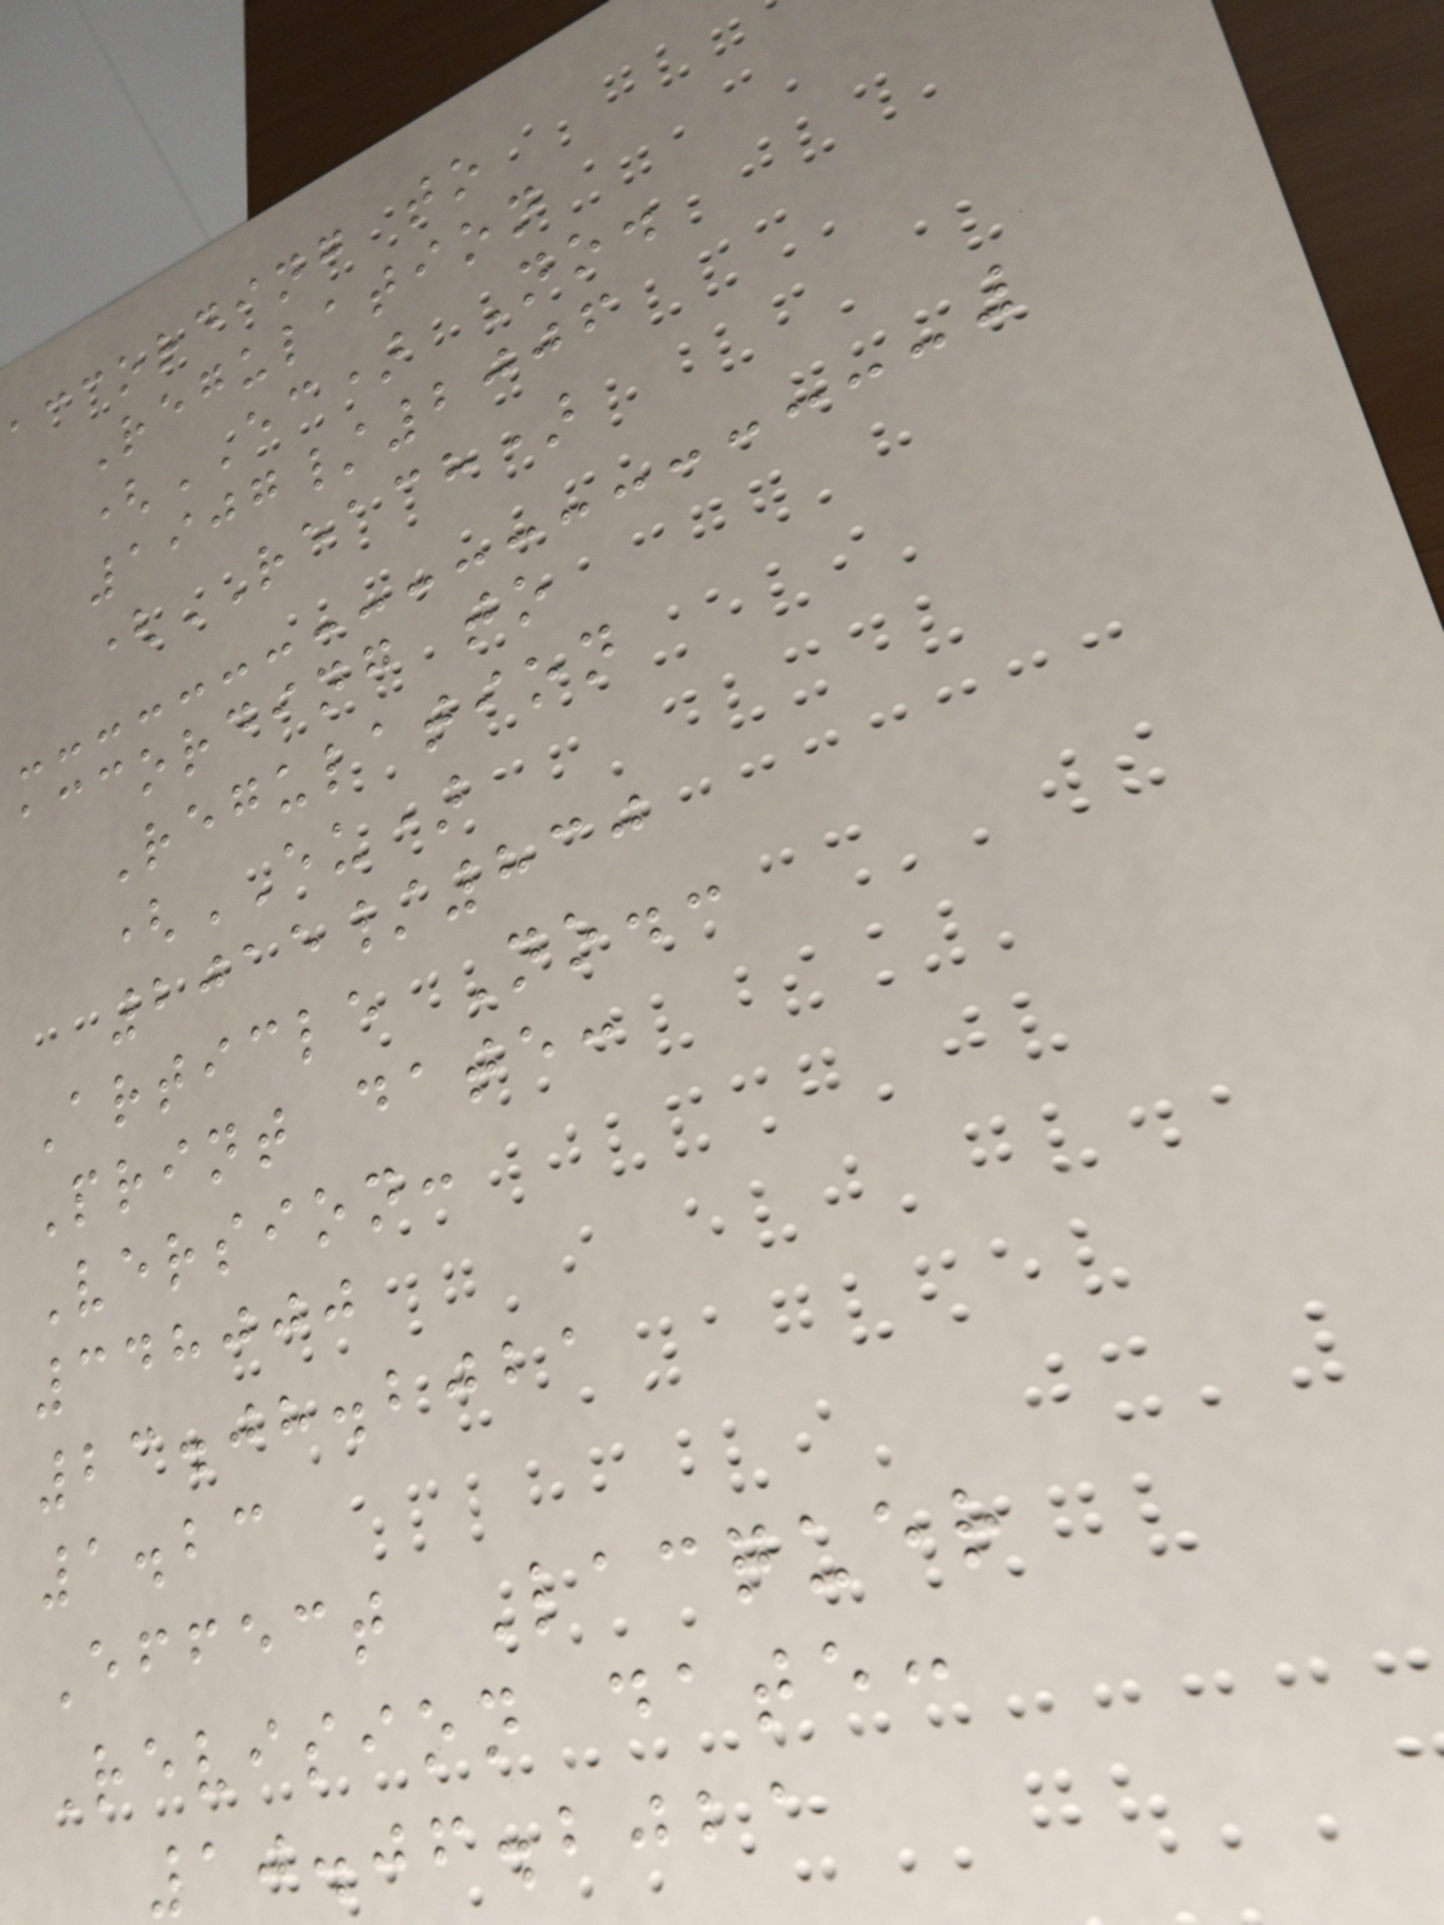according to
Regulation
(EC) No.
1907/2006
(REACH)
according to
Regulation
(EU)
2015/830
Article No.:
Print date:
Version:
348000
23.08.2021
1.23
Effect Lacquer
Revision date:
10.06.2021
